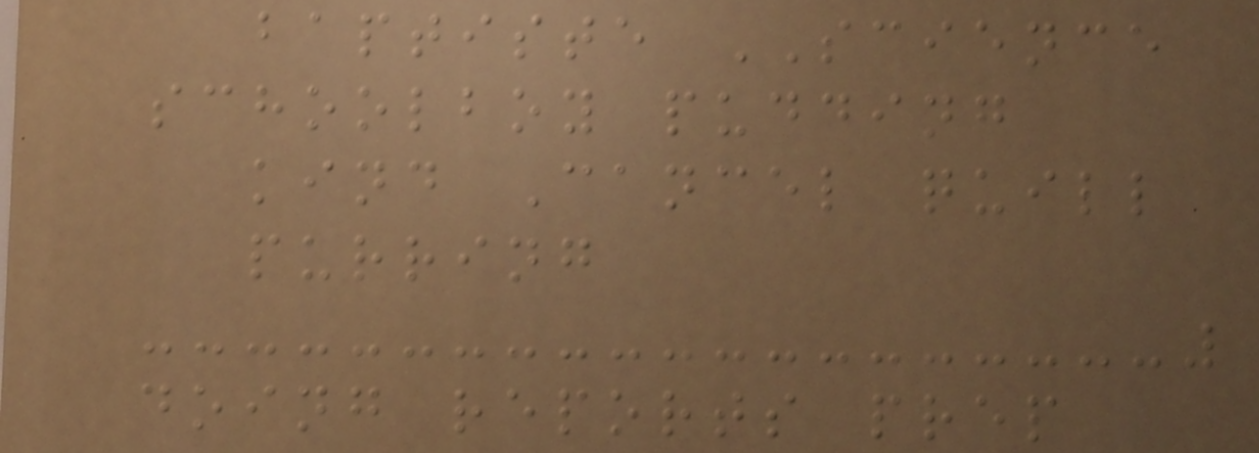baptiste SCIENCE
schoolboy pudding
kind Cancel quill
purring
doing reports prep
